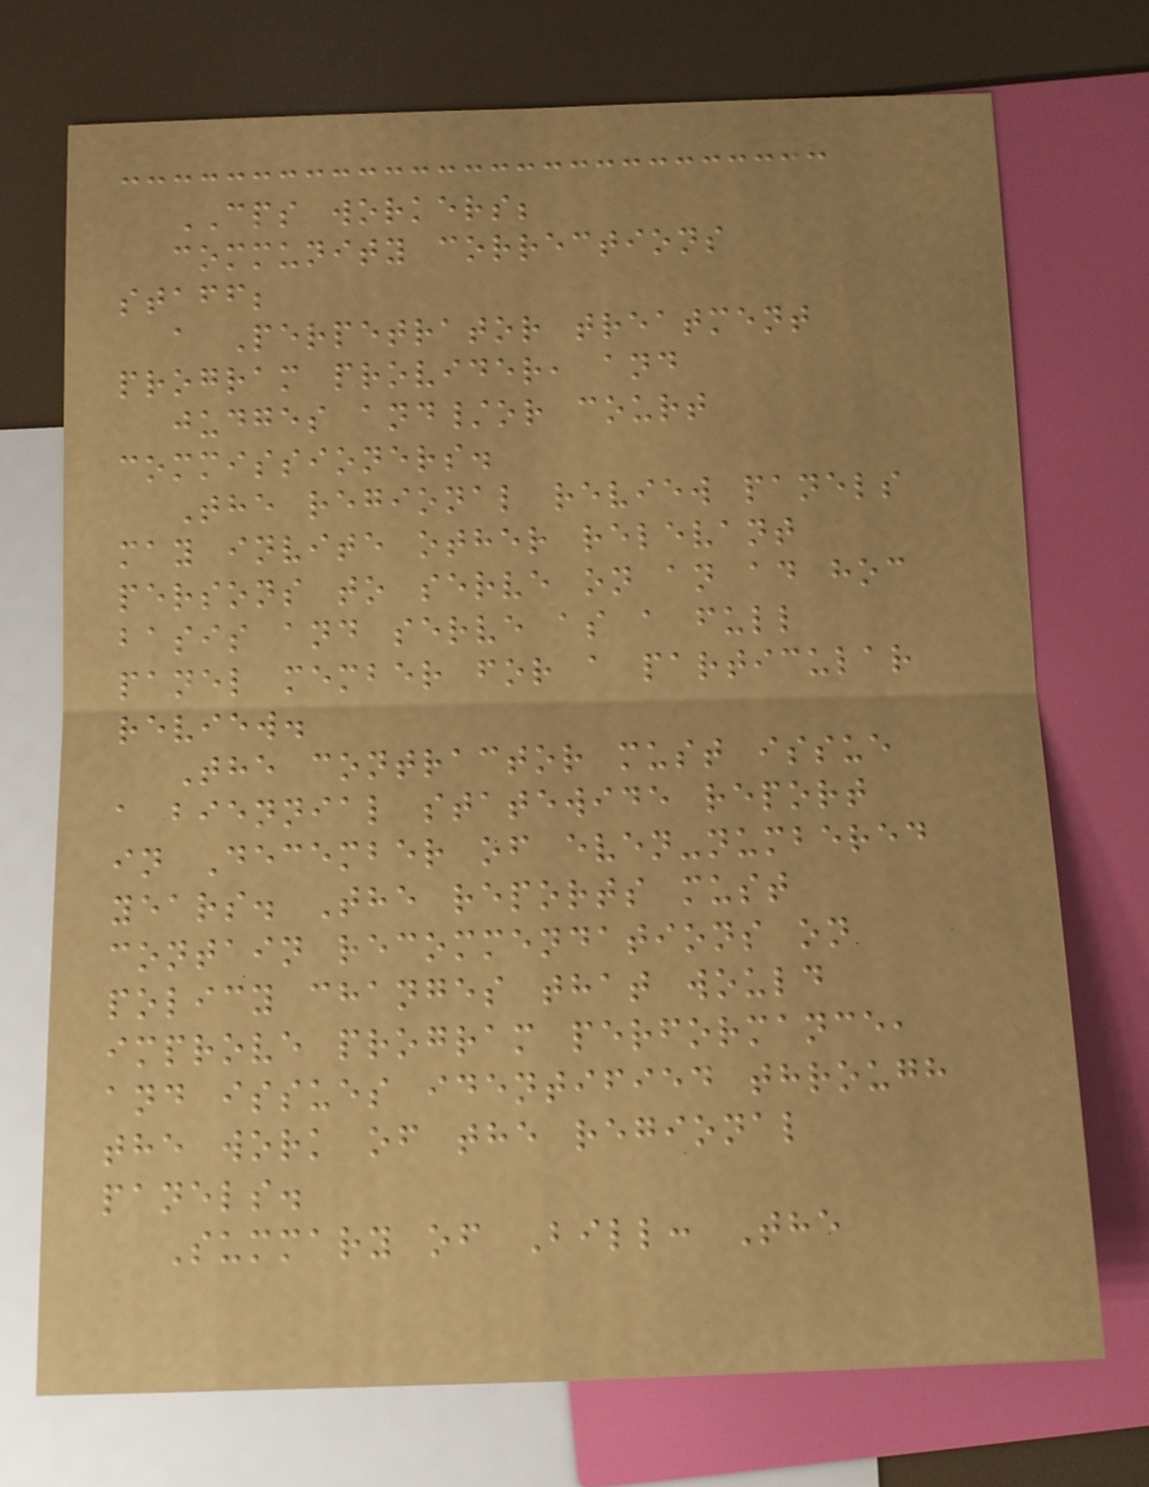CPS workers;
community corrections
staff;
a Perpetrator treatment
program provider, and
judges and/or court
commissioners.
The regional review panels
may invite other relevant
persons to serve on an ad hoc
basis and serve as a full
panel member for a particular
review.
The contractor must issue
a biennial statewide report
in December of even-numbered
years. The reports must
contain recommendations on
policy changes that would
improve program performance,
and issues identified through
the work of the regional
panels.
Summary of Bill: The
